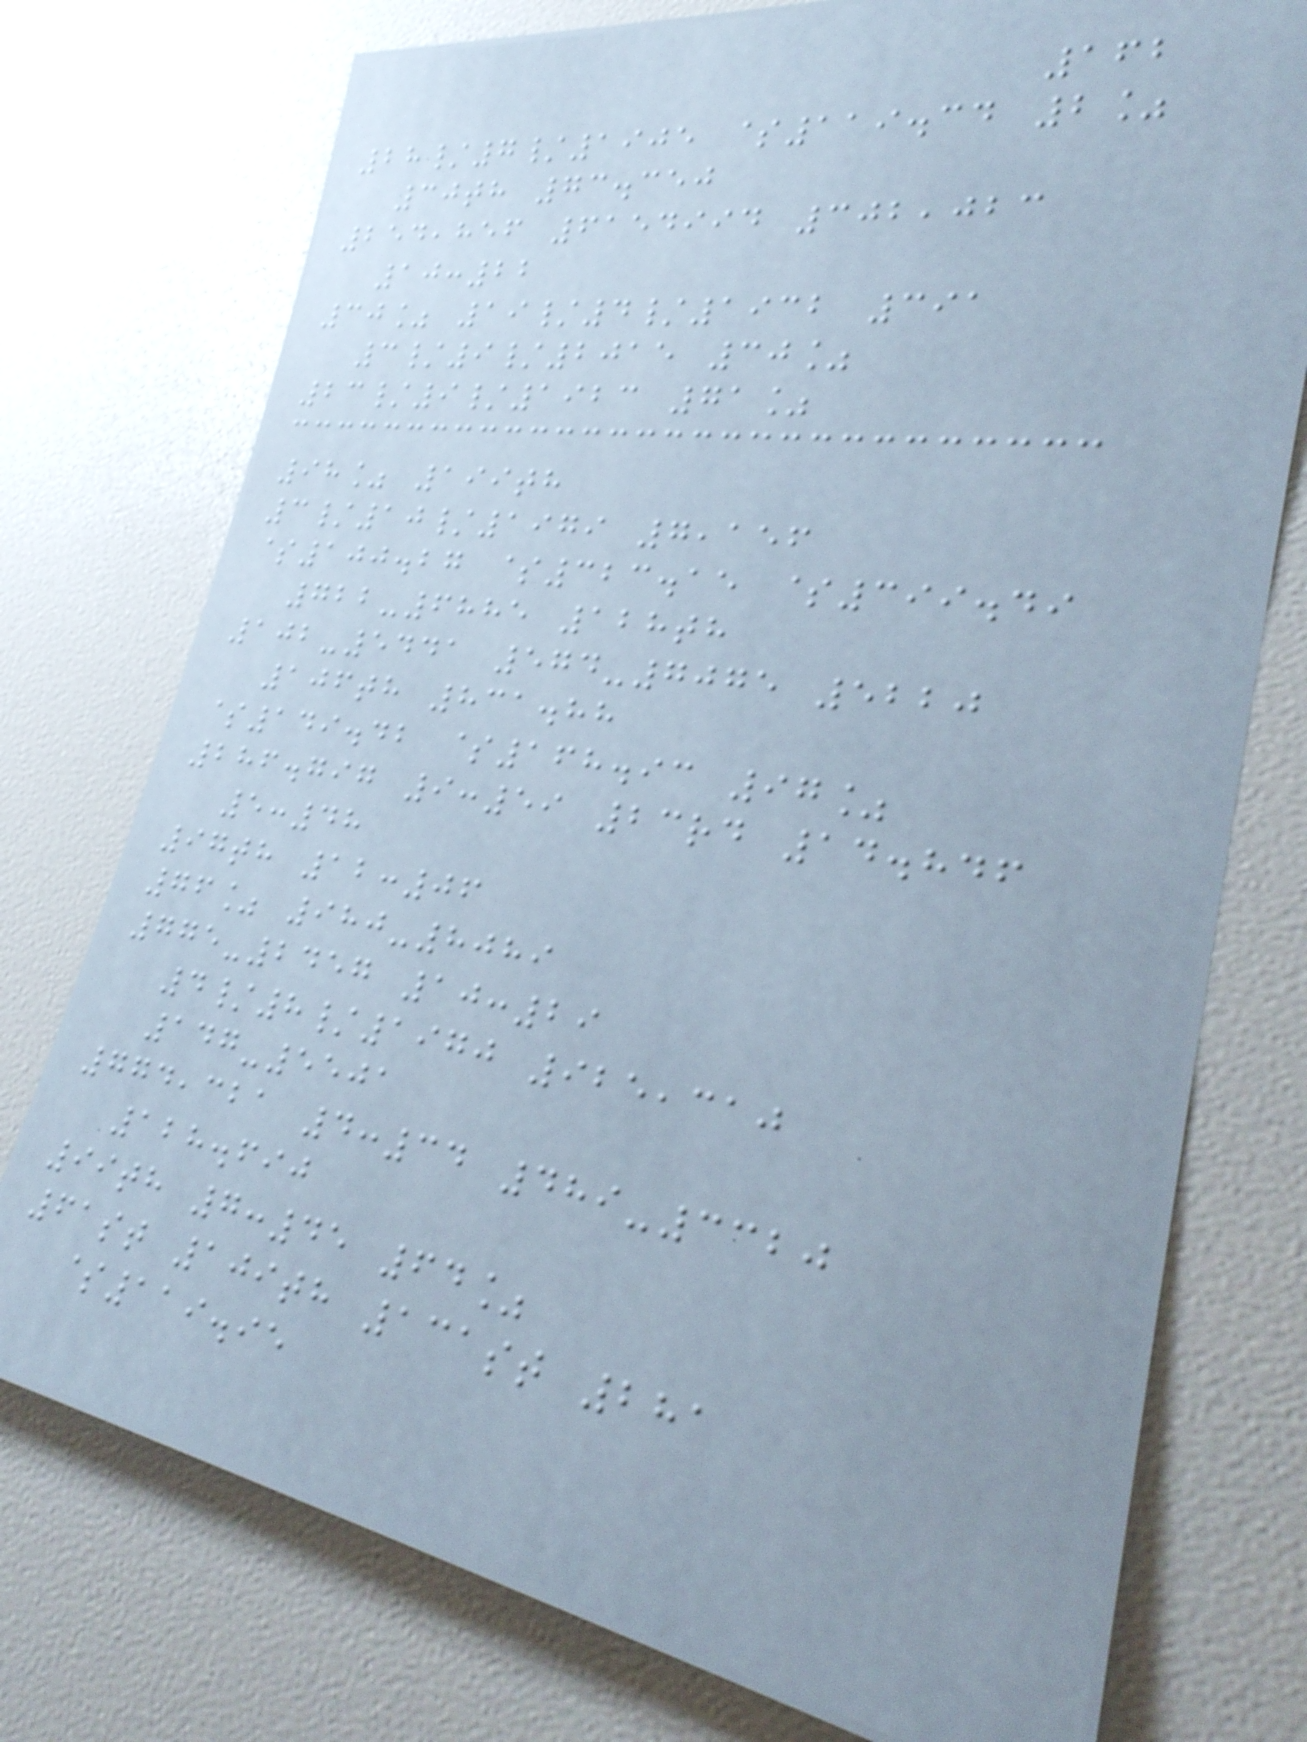162
28/7/1905 $119.34 2%
30th 73.350
254,856 6154994 302,023
10:22
30% 19/4/1932 391
3/9/2015 30%
23/9/1923 71%
98% 199th
3/10/1979 7,156
$100.27 $323.15 $399.49
722-6885 128th
102-5441 574-7075 5220
106th 831.88
$149.42 $168.93 97%
286.797 9:59 23rd 14.846
5:48
97th 12:06
76% 980-8089
775-2457 10:29
4/8/1970 925,310
147-5501
774,321 4:34 489-3320
128.690
99th 7:45 64%
61st 109th 131st 281
$119.95
